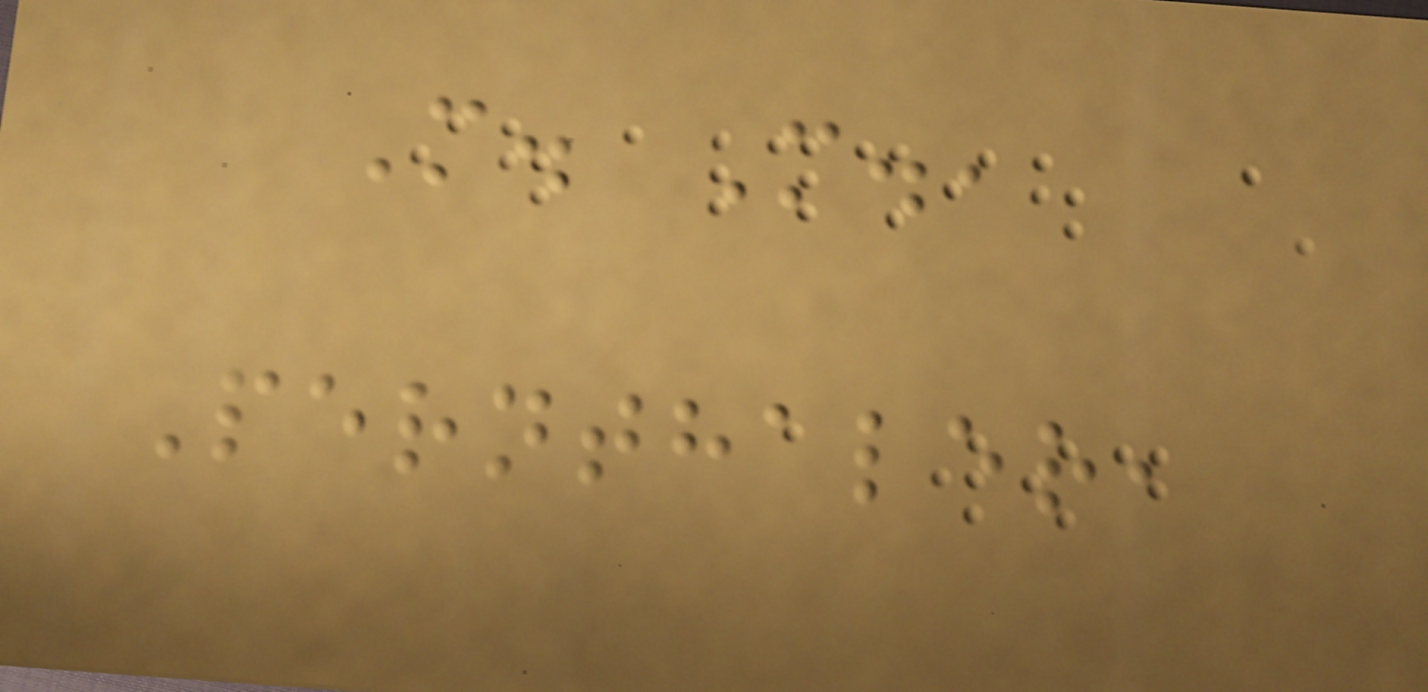M. M.,
Pernthaler,
